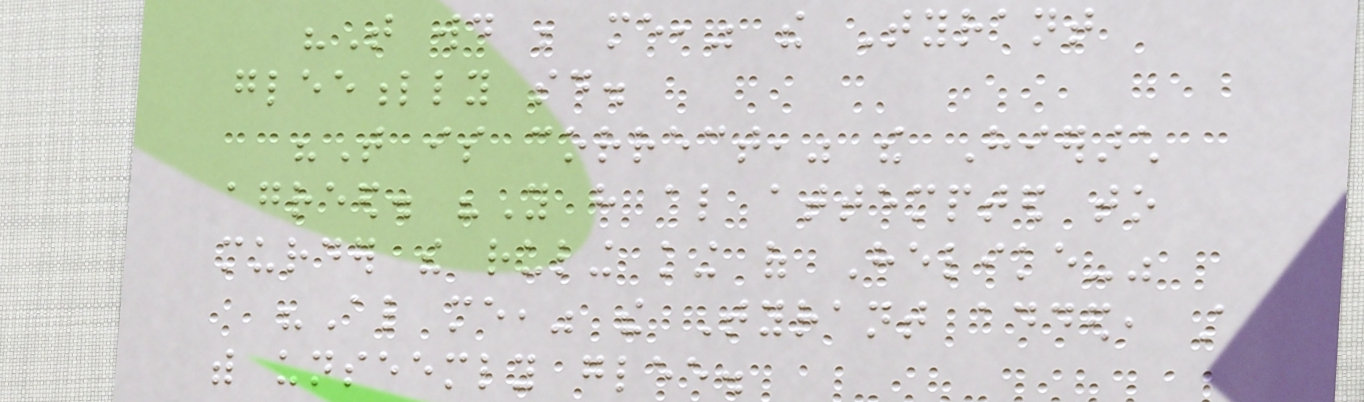"That would be me," the Tyrant
gleefully said.
"That is correct," the Hierarch
agreed. "You have also attempted to
murder the ruling king of Helike-"
"Also me," the Tyrant added, still
with unseemly glee.
